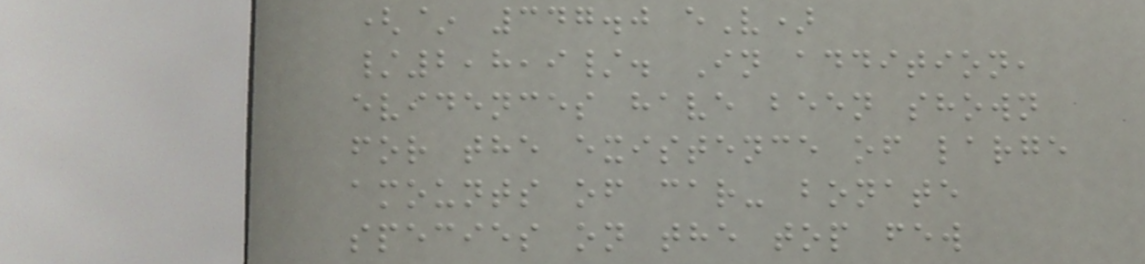(~ 347.0 eV)
/2,8,9/. In addition,
evidences have been shown
for the existence of large
amounts of car- bonate
species on the top few
